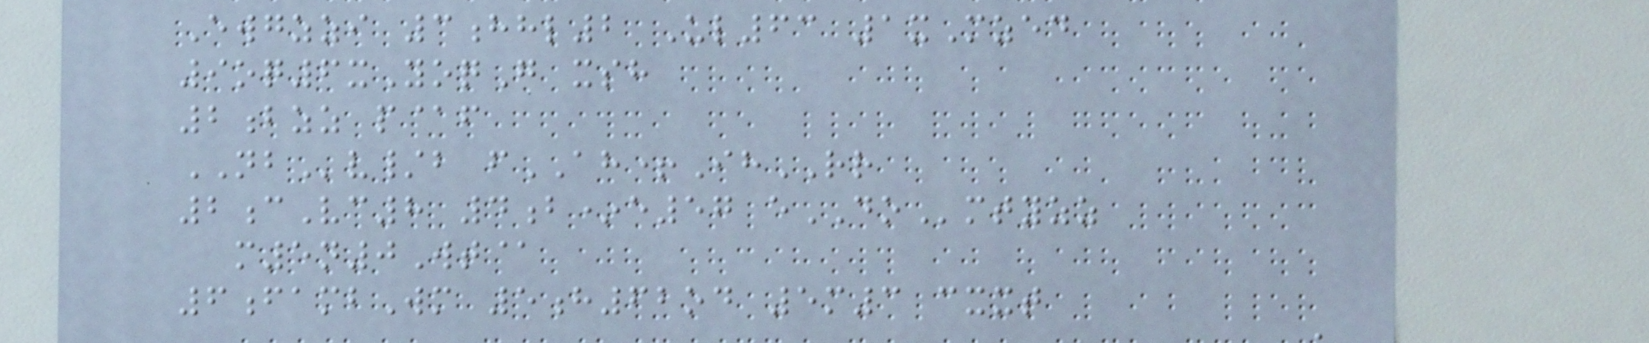Ewgzzi 3hhl2 Ul63 1xMzed
9oq6xYoqG xsh
2bzz p@f
NBv/b fAH+IhRR
2cVc8 4b*e57 eDOmtyzz
m5n0Wt@
6fambWm 5h62od 5m3 cxxt
